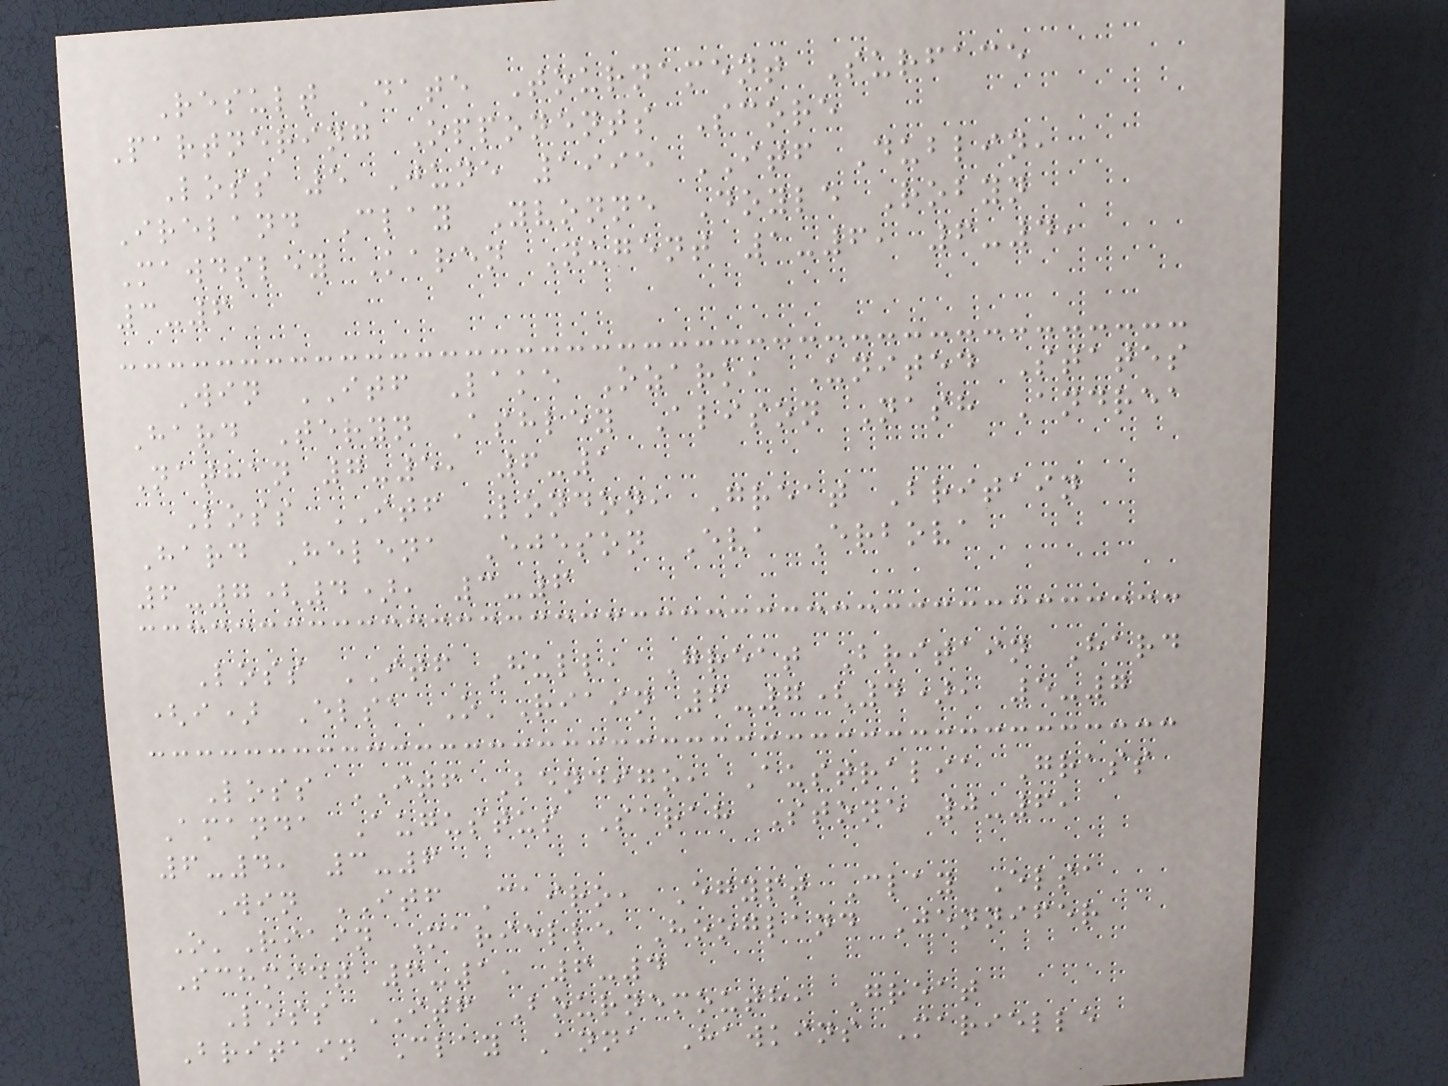Result Date Tournament Surface
Partnering Opponents Score
Loss 5 June 1995 ITF Dublin,
Ireland Clay Yvonne Doyle Robyn
Mawdsley Karen Nugent 1-6, 6-4,
3-6
Win ITF Lake Ozark, United States
Hard Teryn Ashley Alison Nash Andrea
Nathan 7-5, 6-1
Loss ITF London, Great Britain
Hard Helena Ejeson Eva Erbova
6-7(4), 3-6
Loss ITF Hull, Great Britain Hard
(i) Elsa O'Riain 6-7(4), 5-7
Loss ITF Bendigo, Australia Grass
Amanda Augustus Sarah Stone 0-6,
6-4, 3-6
Win ITF Cairo, Egypt Clay Elsa
O'Riain Marielle Hoogland Jennifer
Schmidt 6-1, 6-4
Loss ITF Bournemouth, Great
Britain Clay Anna Hawkins Marielle
